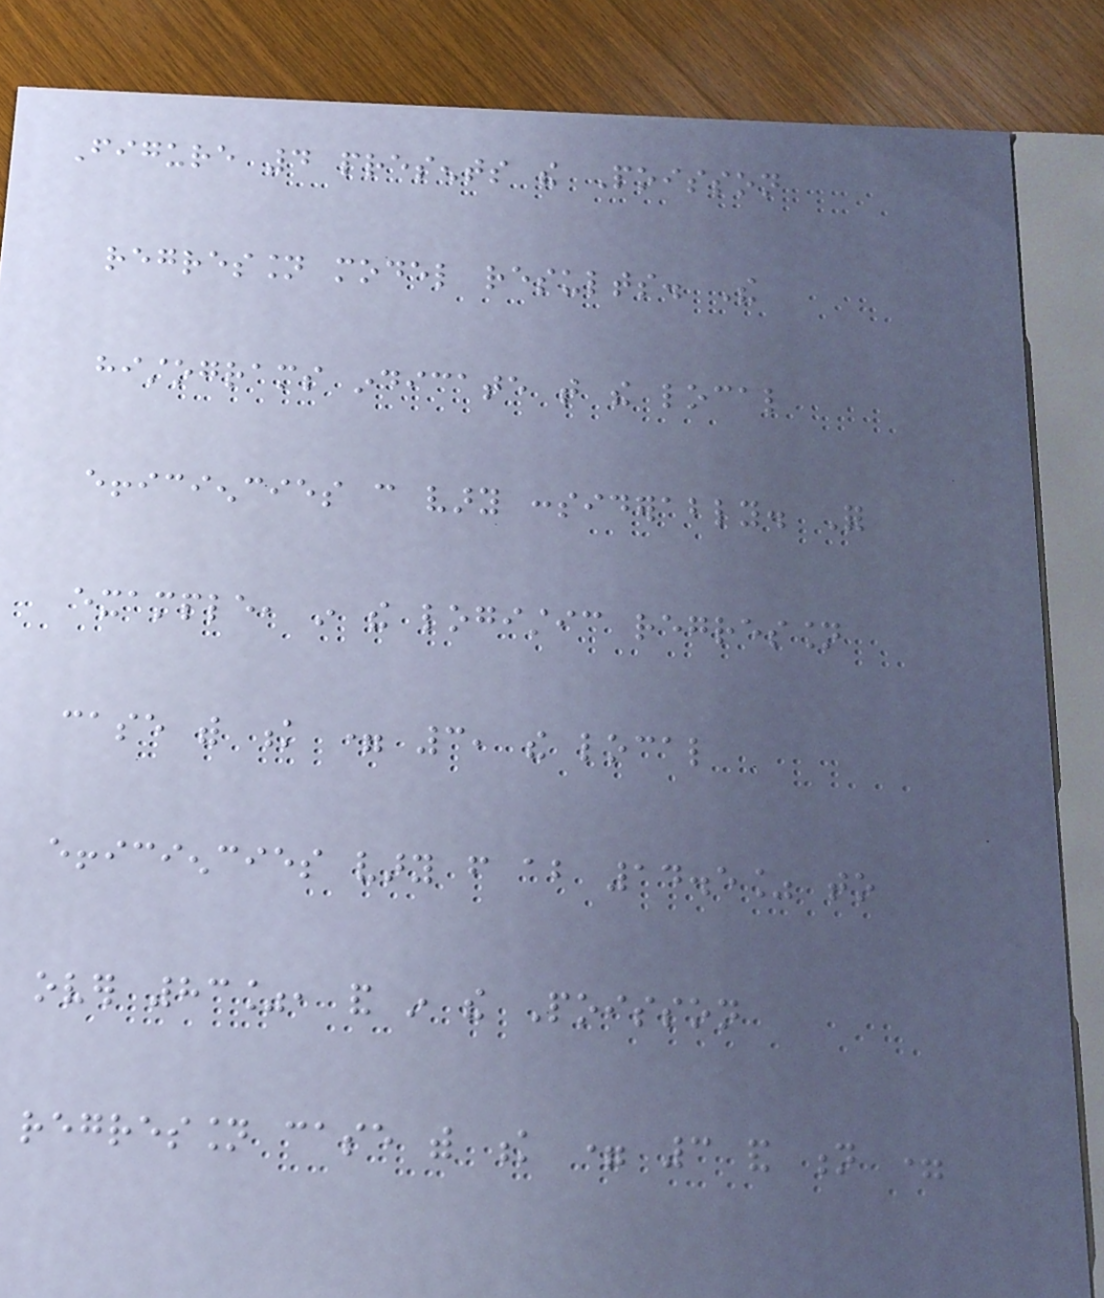Figure 4 presents the Poisson
regression model results. The
histograms indicate that the local
efficiencies can vary considerably. For
example, in the logistic regression
case with k = 3, the local
efficiencies vary from about 14.5% to
over 83%, and in the Poisson
regression case with k = 3 and n =
